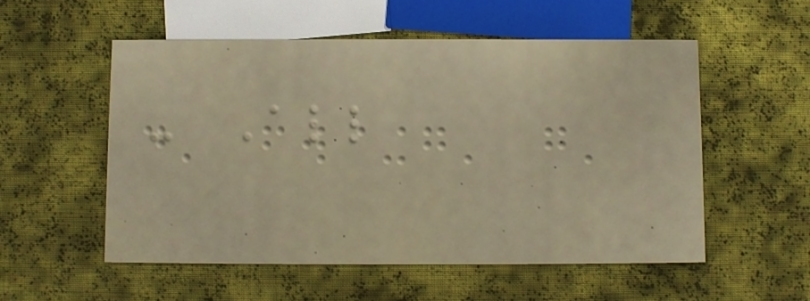- All
